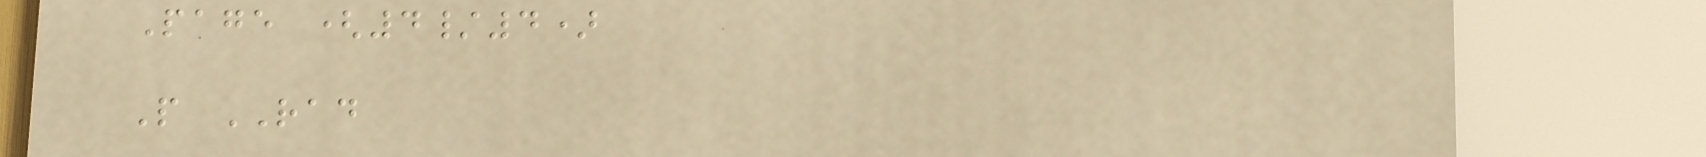Page (4/4)
P RAD
